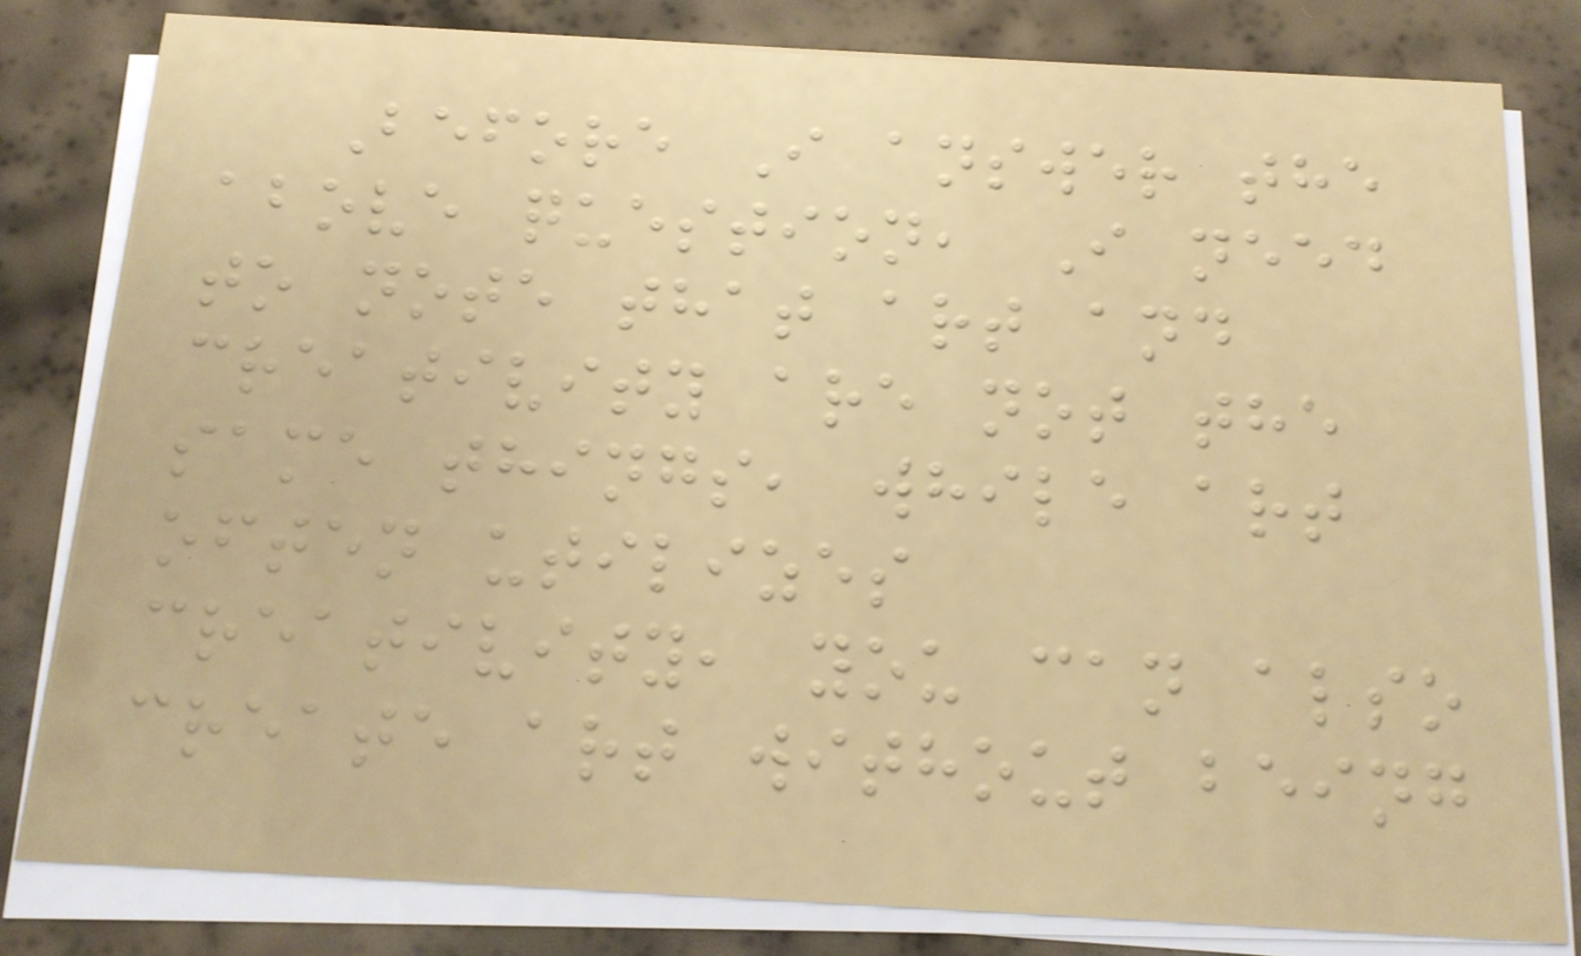Before I answer the
above question, I need
to note that art and
creativity are not the
same things, while art
often utilizes
creativity, you can also
create art without being
